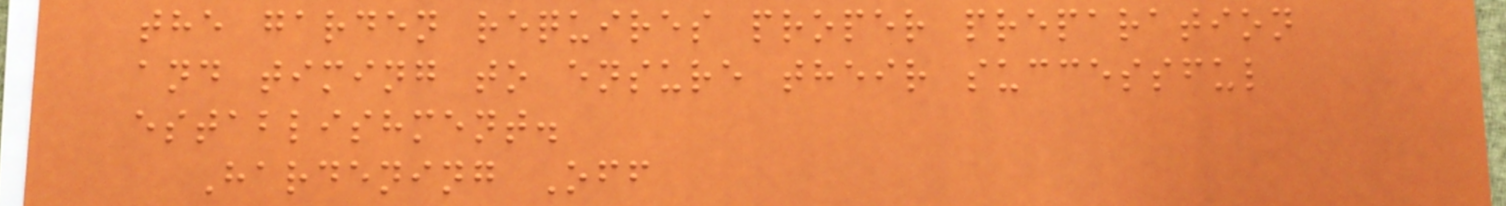the garden requires proper preparation
and timing to ensure their successful
establishment.
Hardening Off
